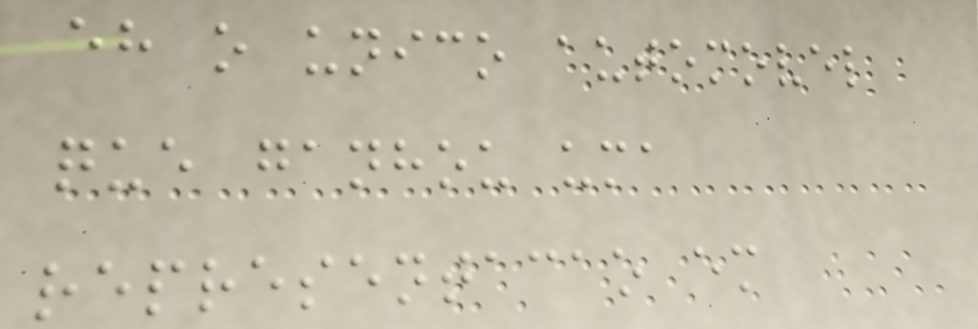eh o unico automovel
que ganhou uma
representacao em
